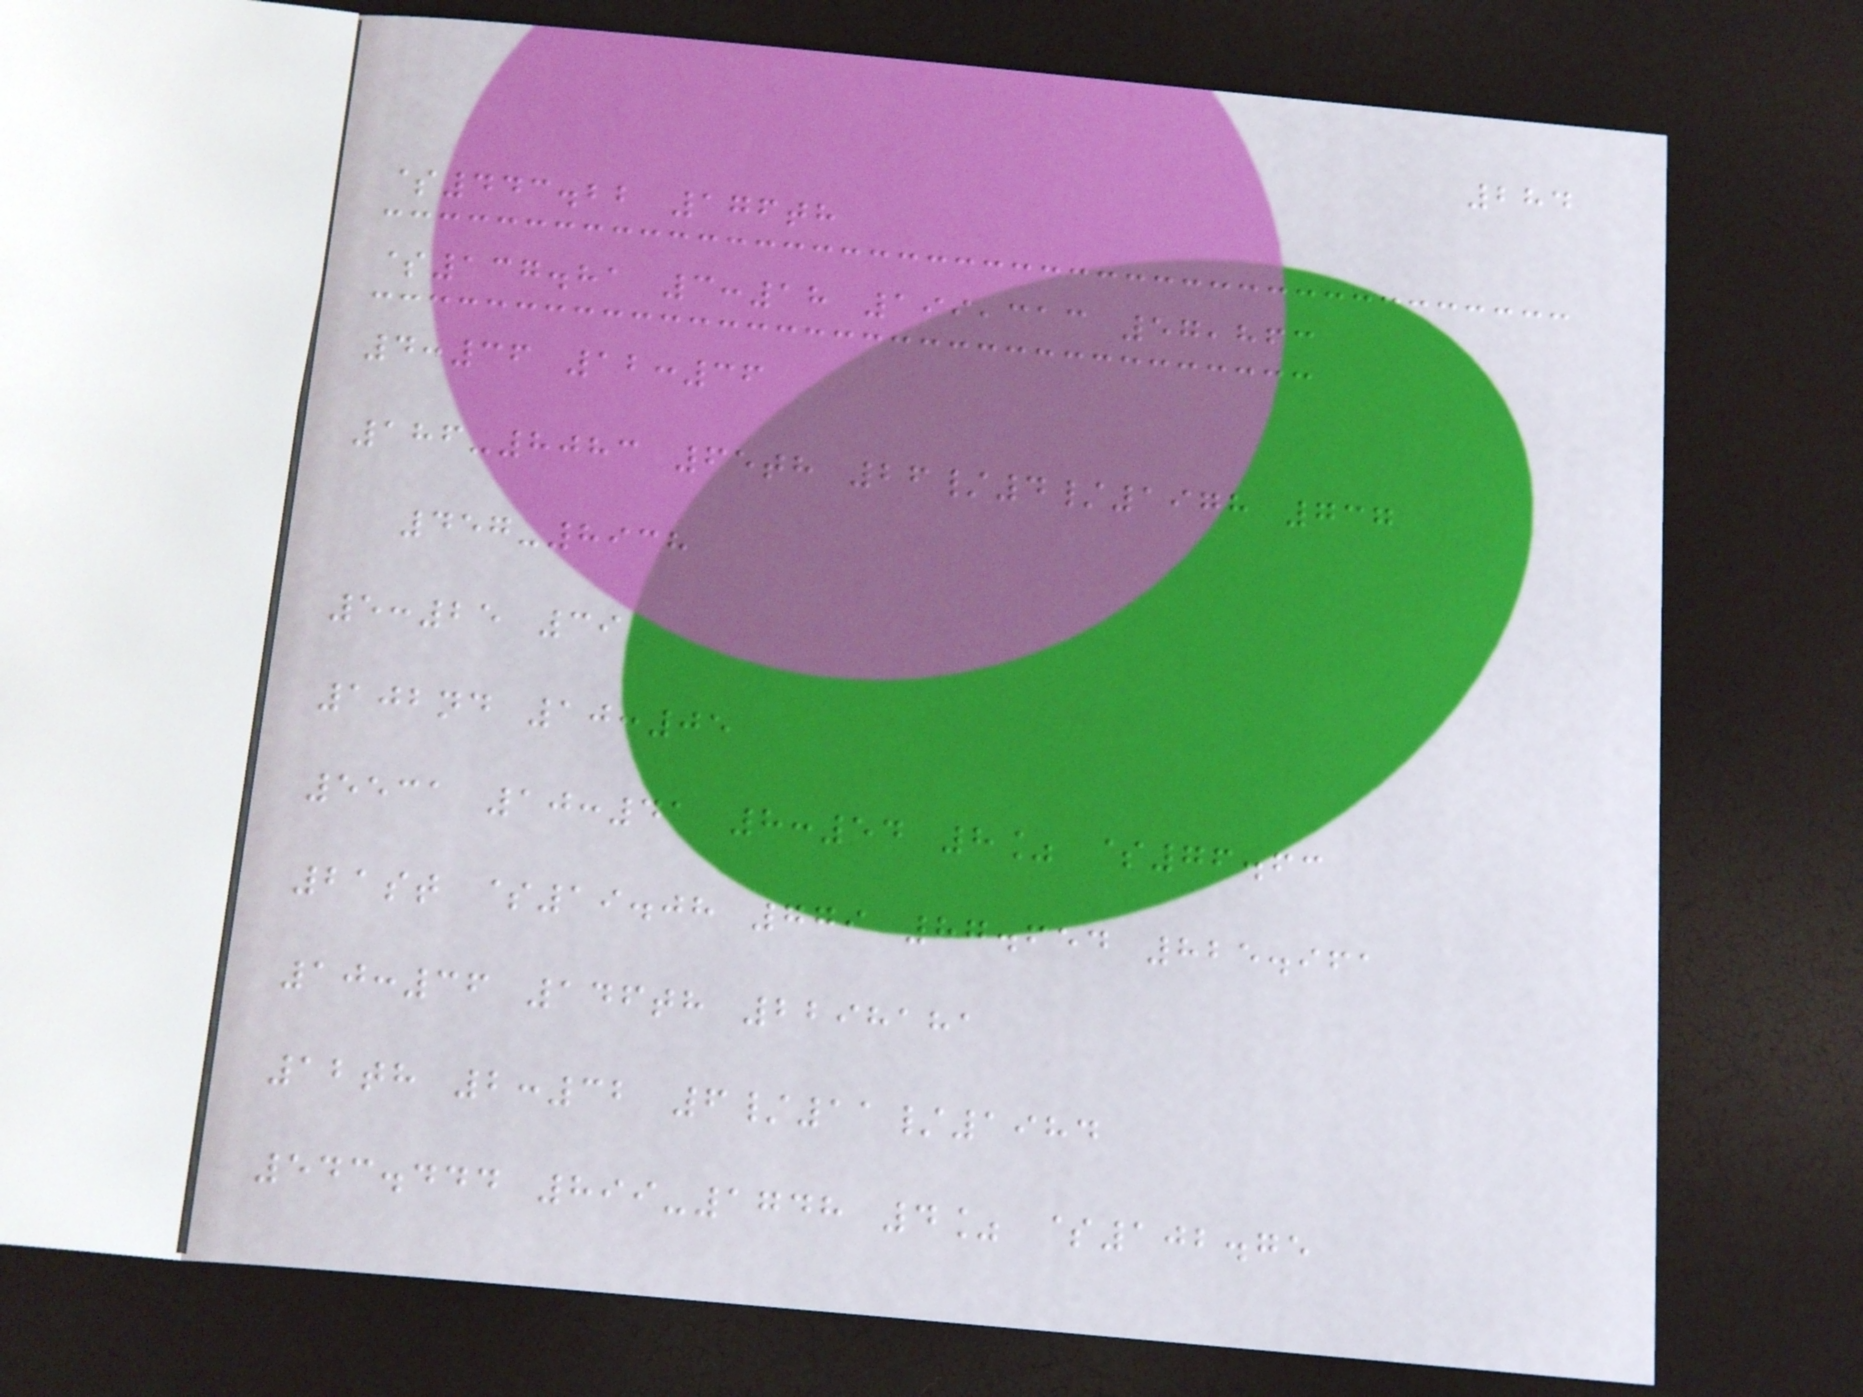284
$443.22 176th
$137.81 3:18 199,313 57,863
4:36 12:36
186-8083 65th 26/4/1978 737
457-8938
5:25 39
102nd 10:05
5531 10:41 8:54 8% $76.63
21st $19.08 779 87.654 825.961
10:36 146th 2298181
12th 2:32 6/11/1984
543.444 899-1748 4% $102.75
